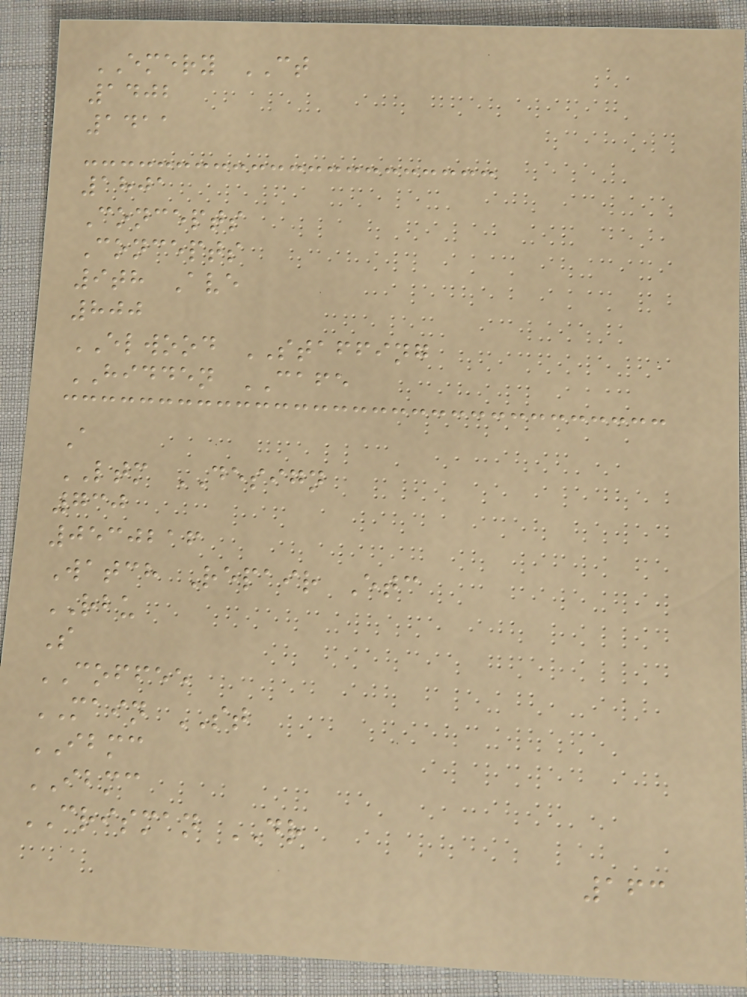EMERY CT
1402
1411
1801
Concepts
Concepts
9th Ave
800
ELWOOD STAFFING
HIDDEN CAFE
A
LTM DESIGN
730
0530216
Watch Repair Etc
RBU
S
COFFEE
MAIN ST
IBMC
IBMC
CRISMAN DR
163
